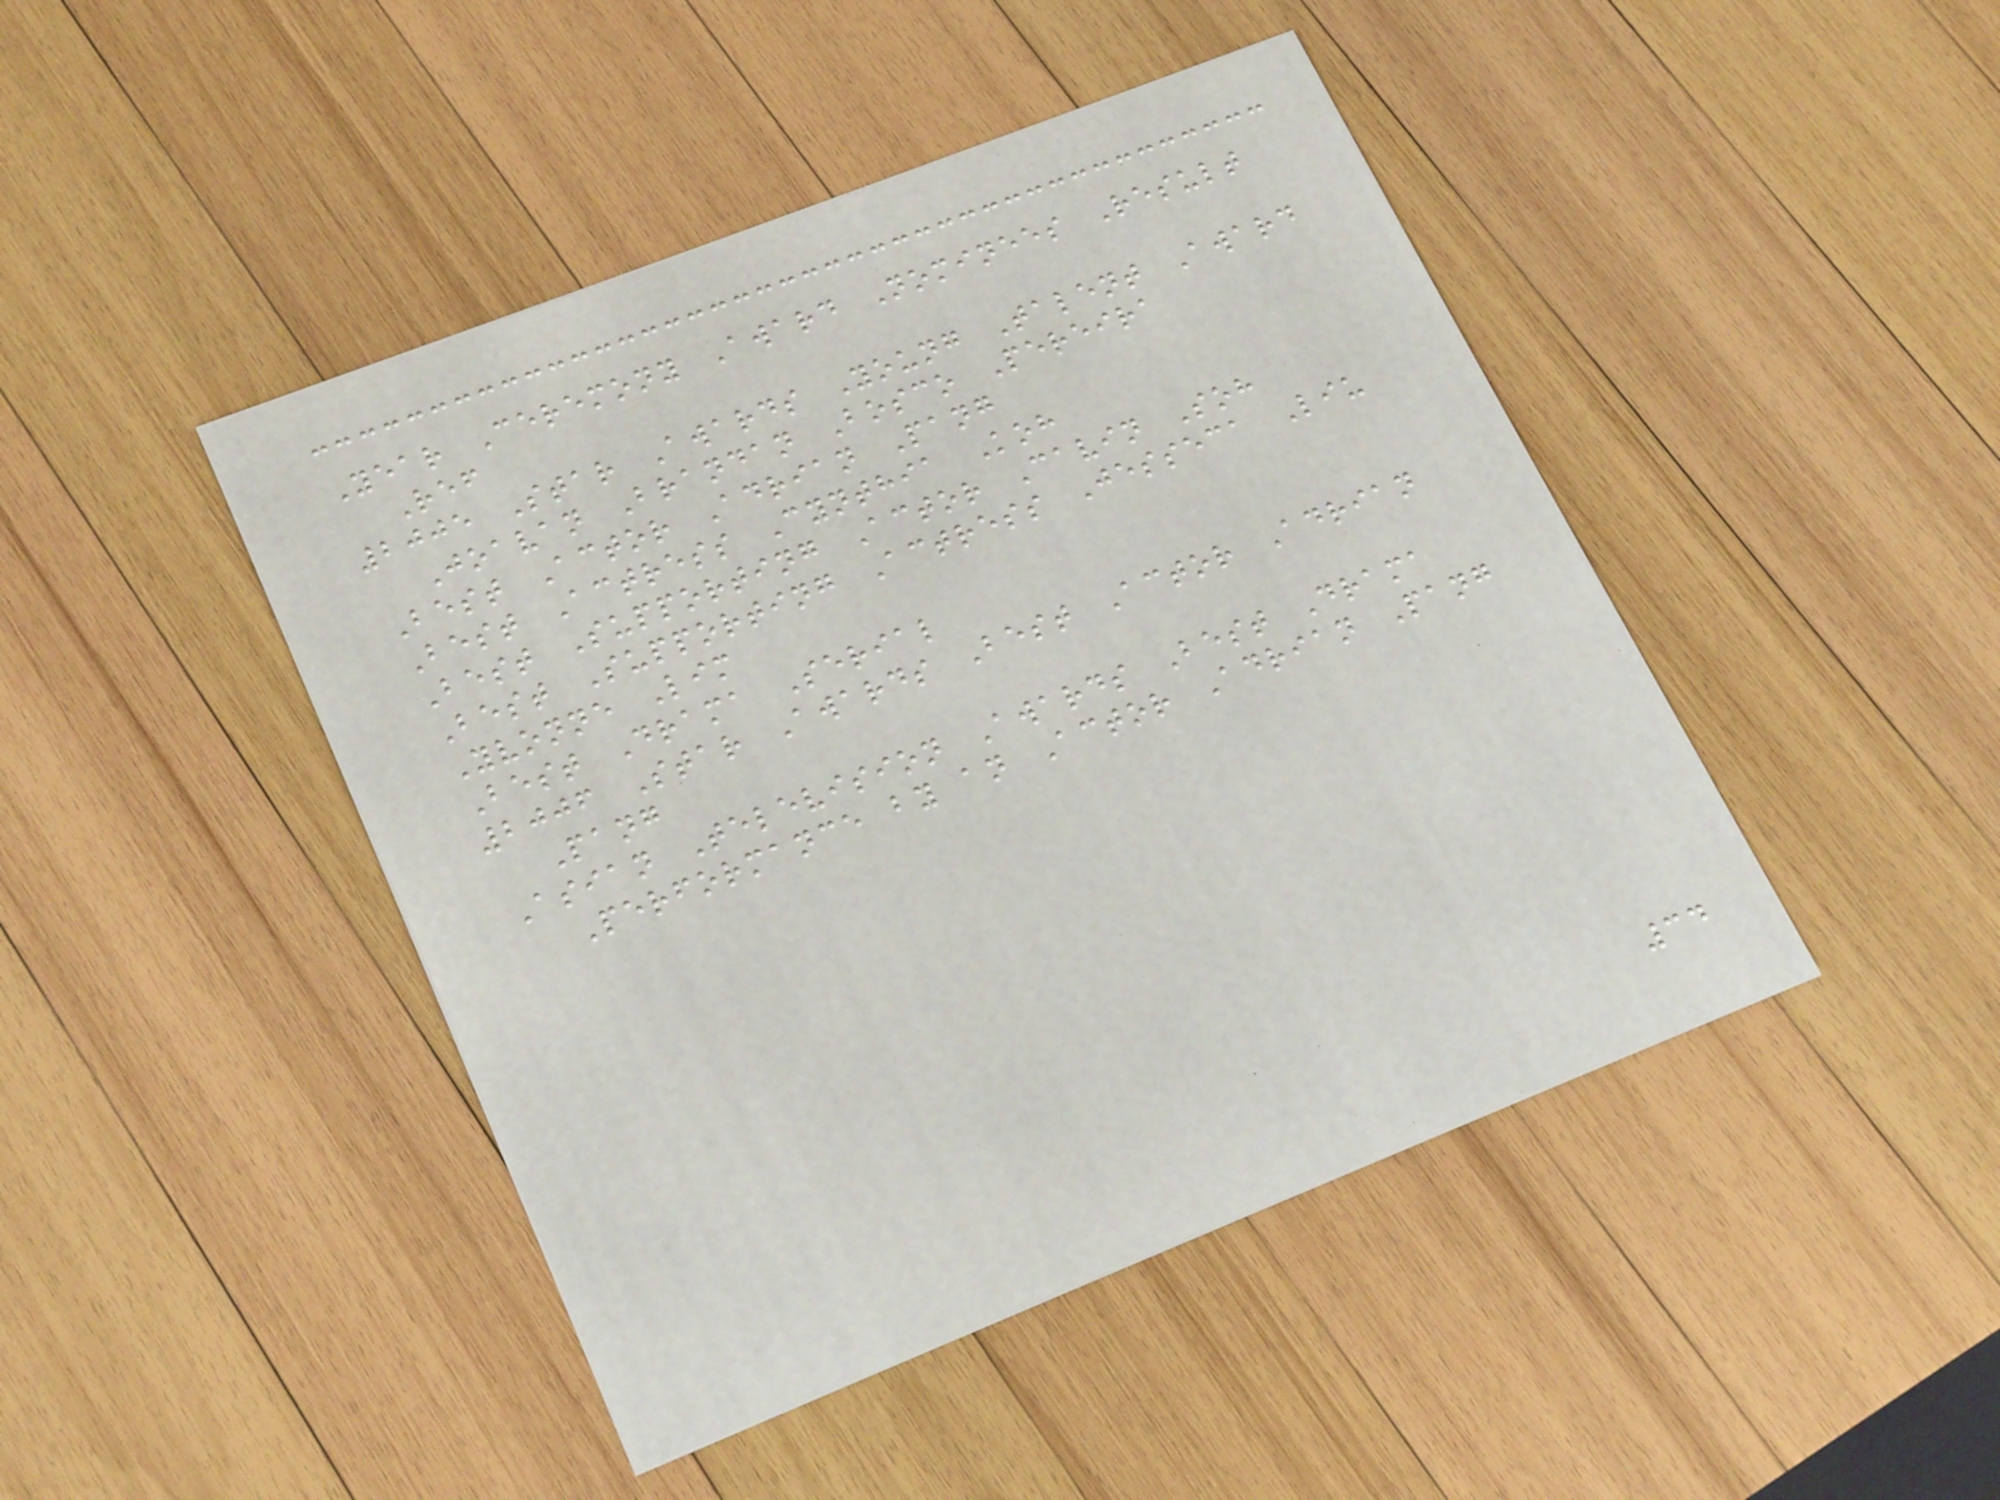Year Ceremony Award Nominees Result
Ref
2005 Star Awards Young Talent Award
Joavan Brandan Bosco Pereira
Best Actor Adrian Pang
Best Actress Cynthia Koh
Best Supporting Actor Cavin Soh
Best Supporting Actress Jesseca Liu
Yvonne Lim
Best Drama Serial
2006 Star Awards Best Actor Adrian
Pang
Asian Television Awards Best Drama
Performance by an Actor Adrian Pang
34
